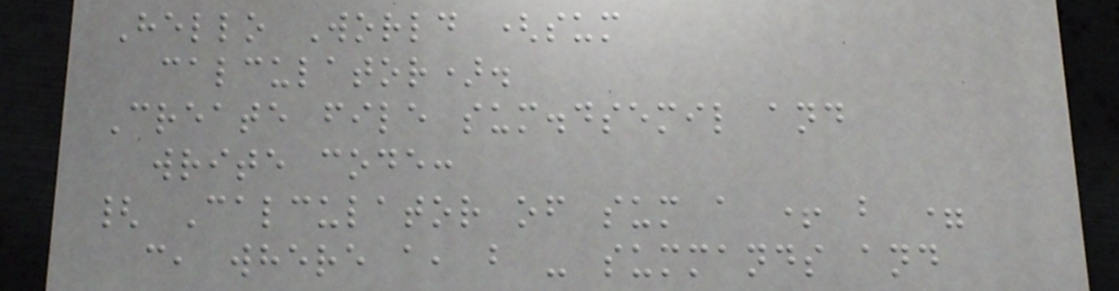Hello World (sum
calculator).
Create file sum.dsemil and
write code:
{ Calculator of sum a + b =
c, where a, b - summands and
